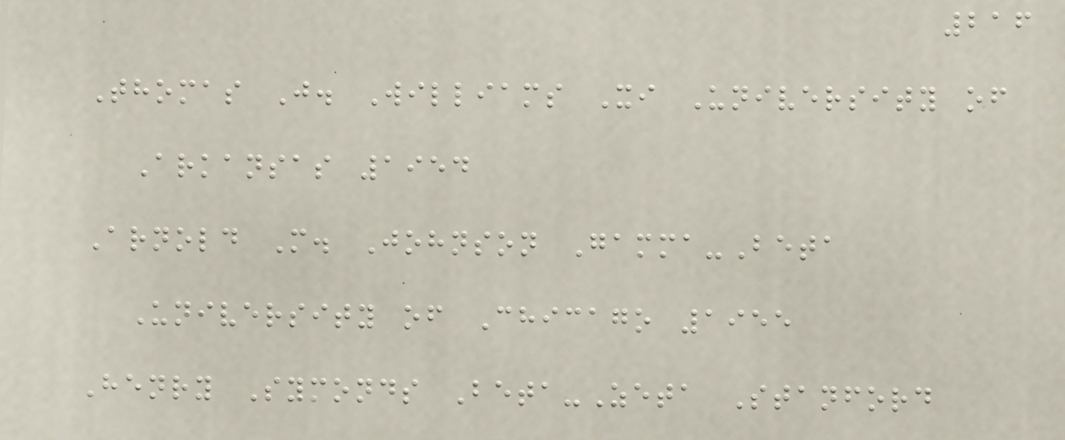216
Thomas J. Williams Xi University of
Arkansas 1954
Arnold M. Johnson Gamma-Beta
University of Chicago 1955
Henry Symonds Beta-Zeta Stanford
